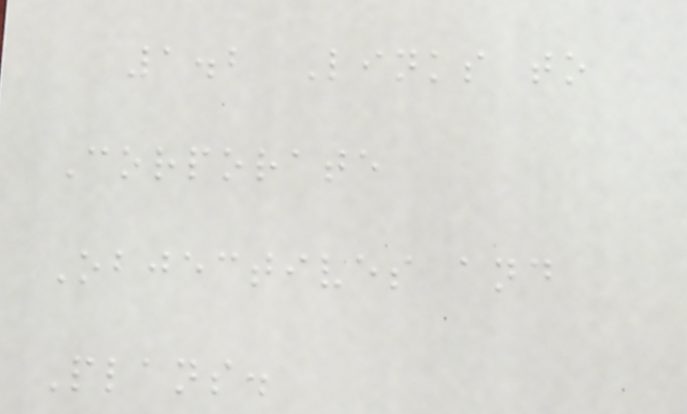1.2 Links to
Corporate
Objectives and
Plans.
